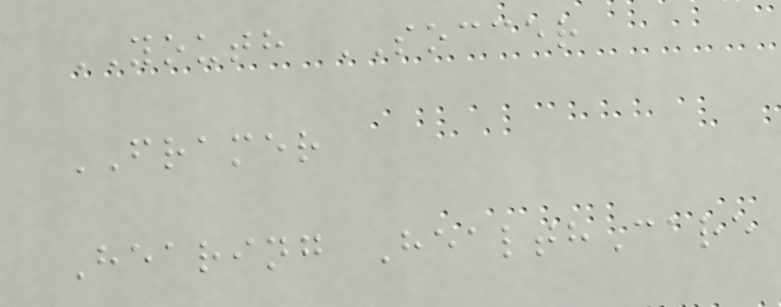YOUTH SOCCER
FRAMER
Hearing HealthCare
